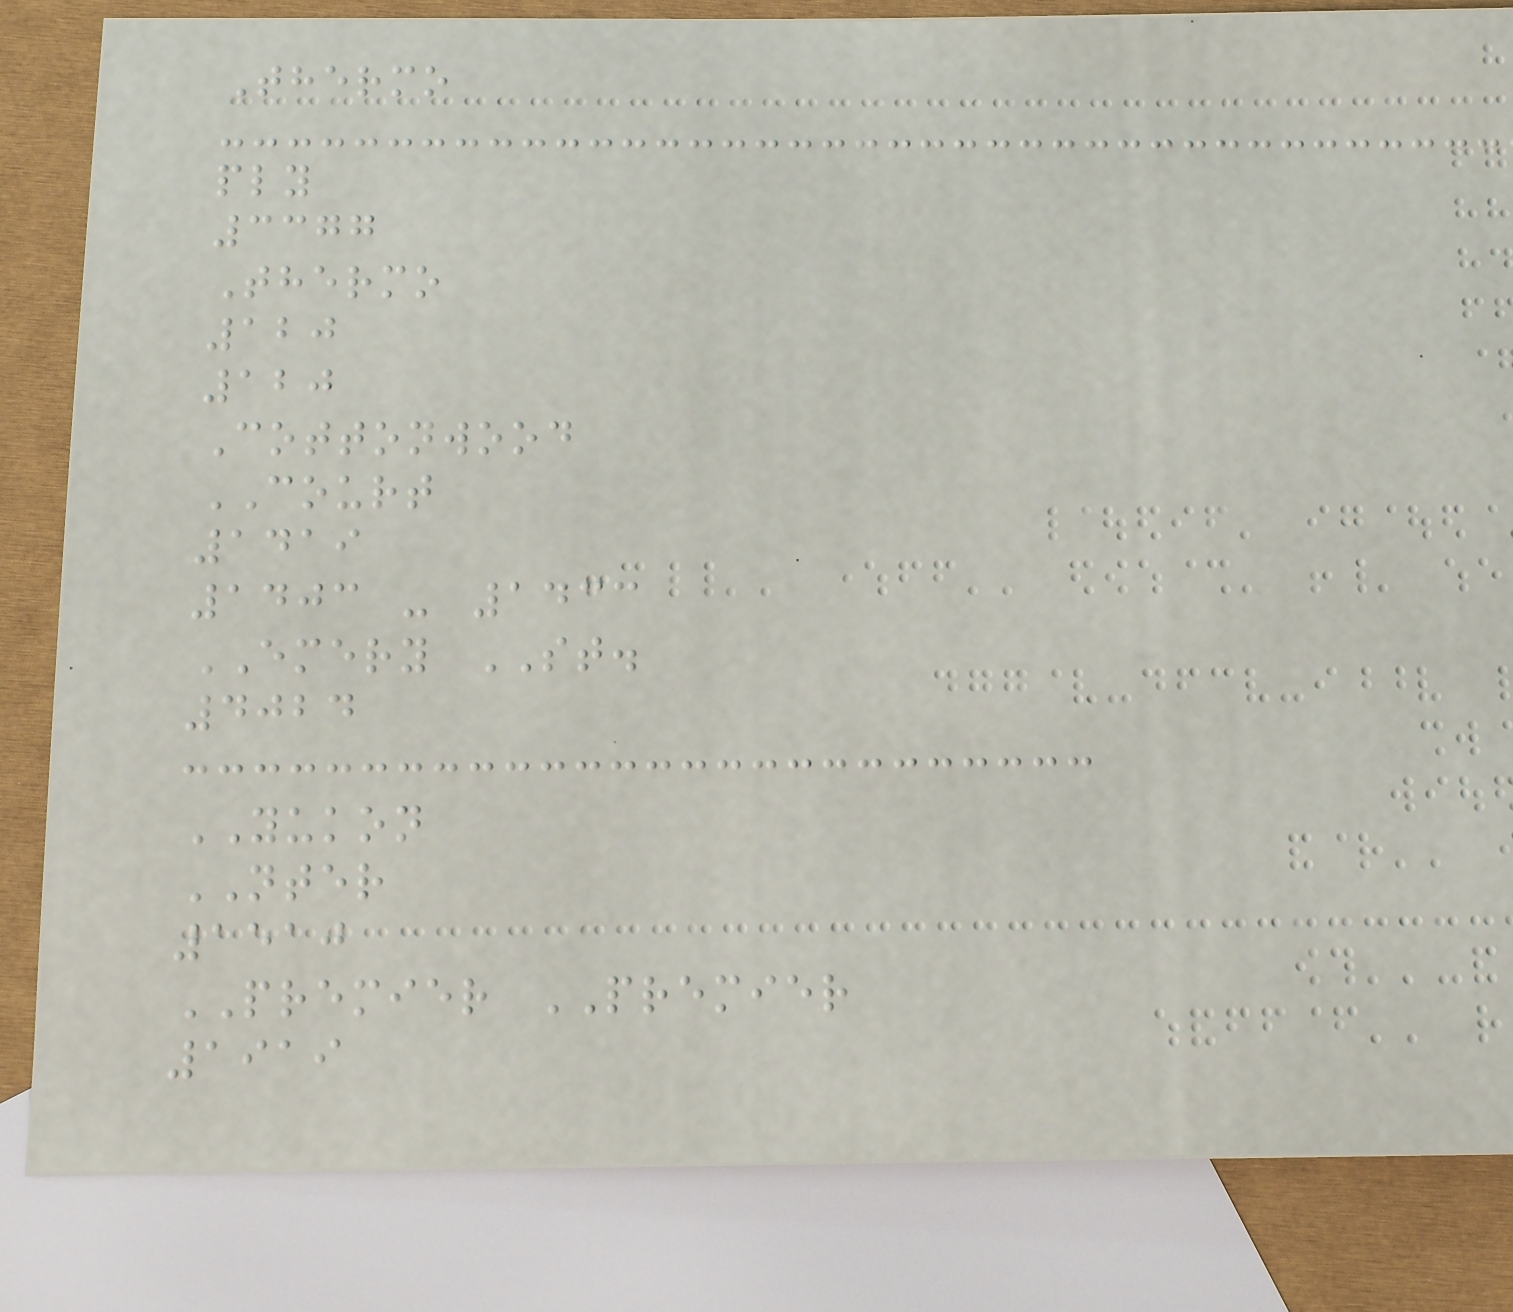Thermo
ply
3377
Thermo
120
120
Cottonwood
COURT
1419
1403 - 1433
EMERY ST.
4024
YUKON
NTER
1510
PREMIER PREMIER
1919
